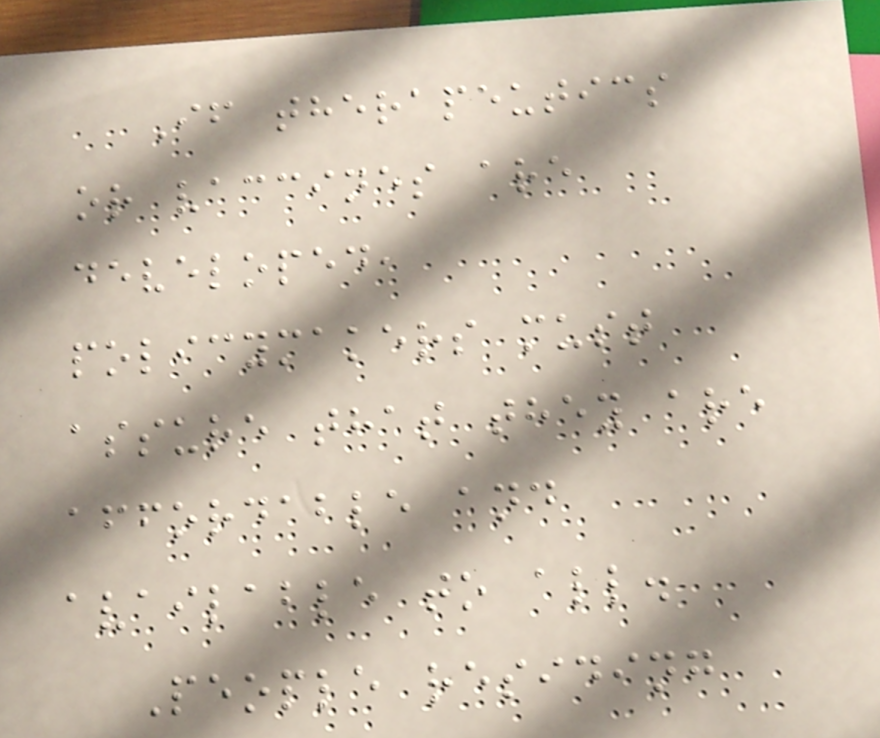If therapeutics
or vaccines are
developed,
policymakers must
assure that they are
affordable and
available to all.
People residing
